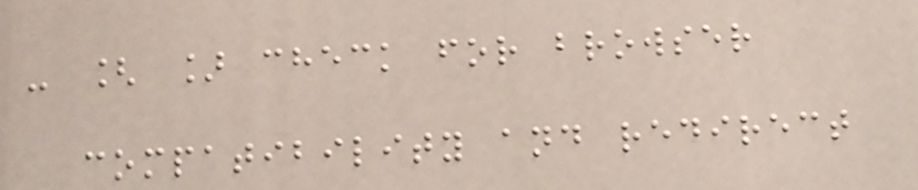- [ ] check for browser
compatibility and redirect
